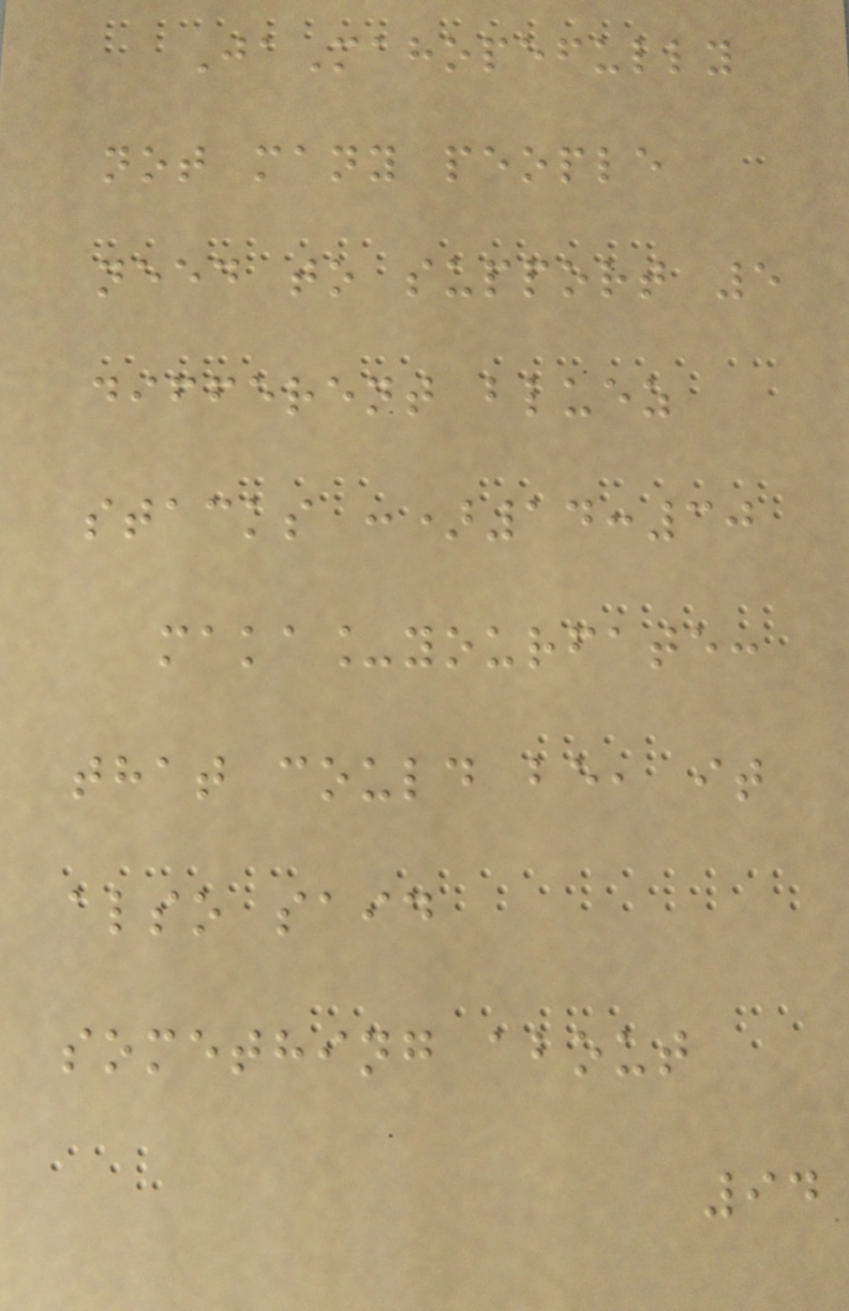JaMahopefully
not many people
need to support 5
different bluez
stacks :)14:30
maka_yourfate:
that could be, it
also said
something about
94
